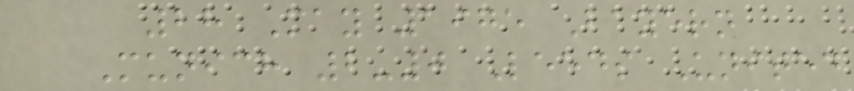28 May 1975 Bayern
Munich 2-0 Leeds United
